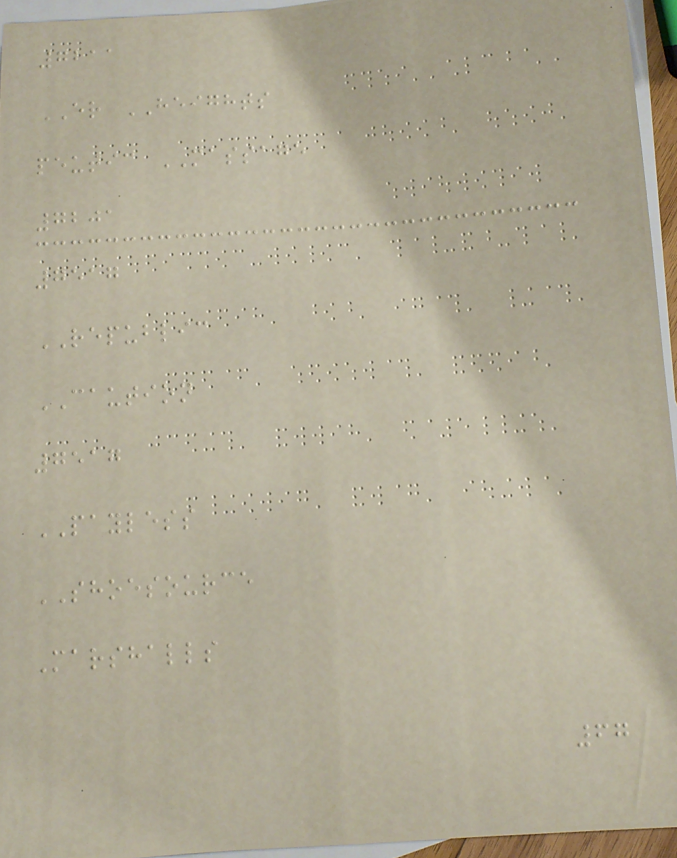7211
ER HEIGHTS
peutic MASSAGE
7201
7517
REPUBLIC
CAUTION
7517
PAYLESS
SHOESOURCE
Marshalls
67
